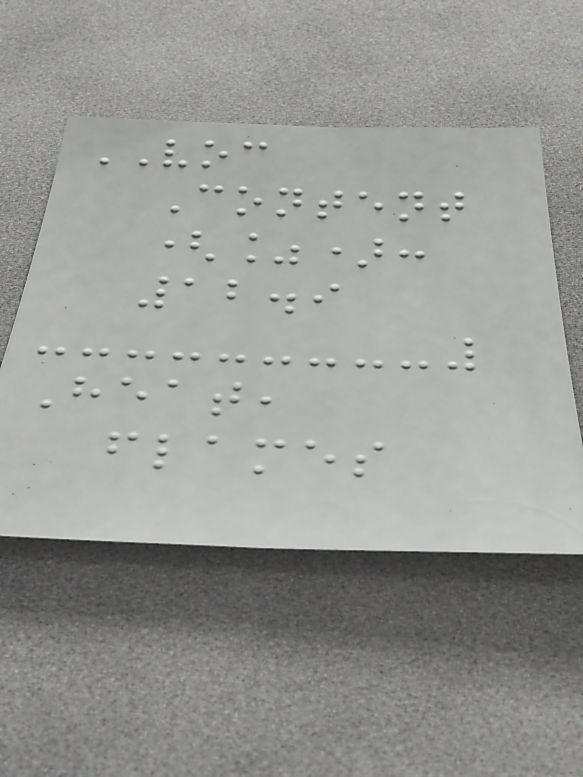VOC
Content
(%):
12.9
Heat,
flames
